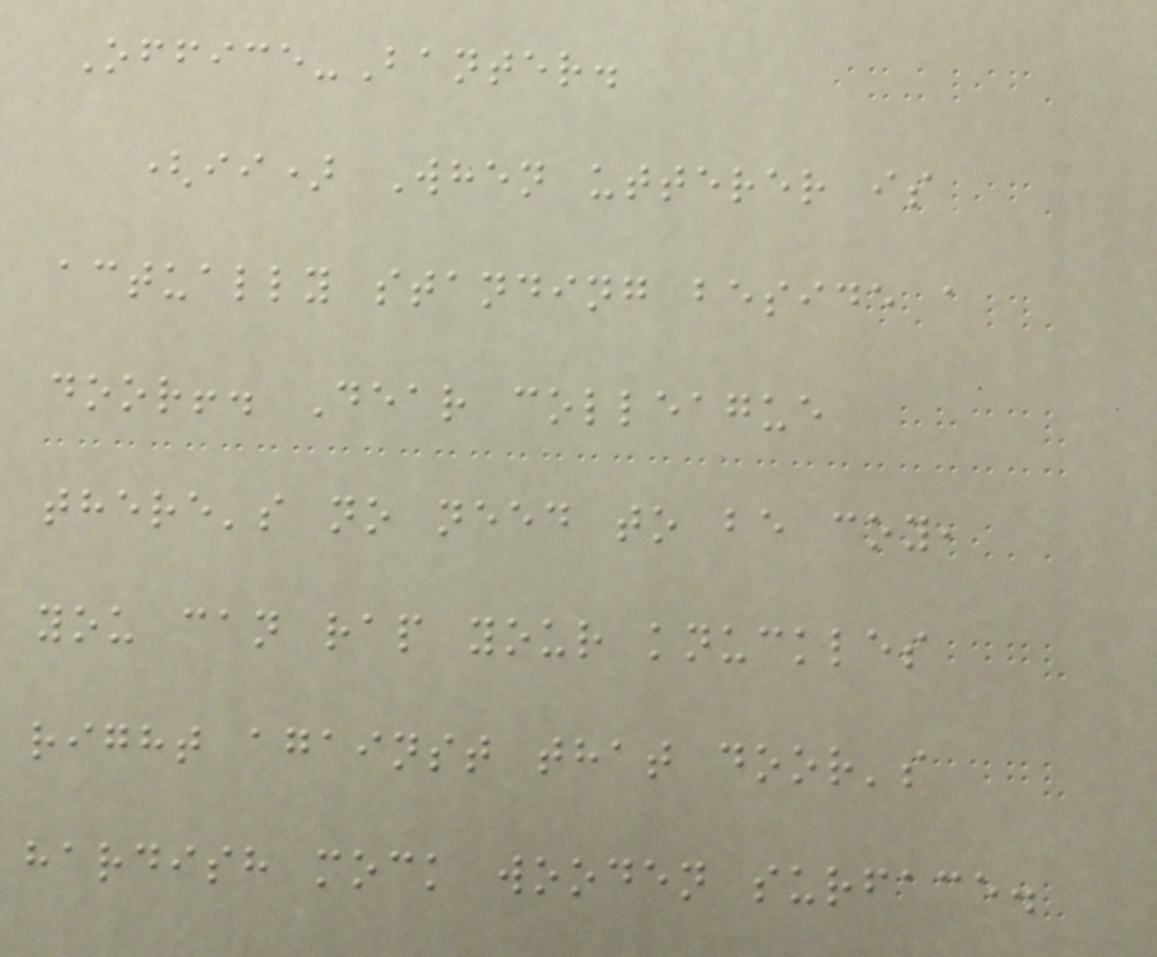Office-Banter.
(ii) When utterer is
actually standing beside a
door!. Dear colleague
there's no need to be coy,
you can rap your knuckles
right against that door's
hardish mock wooden surface.
